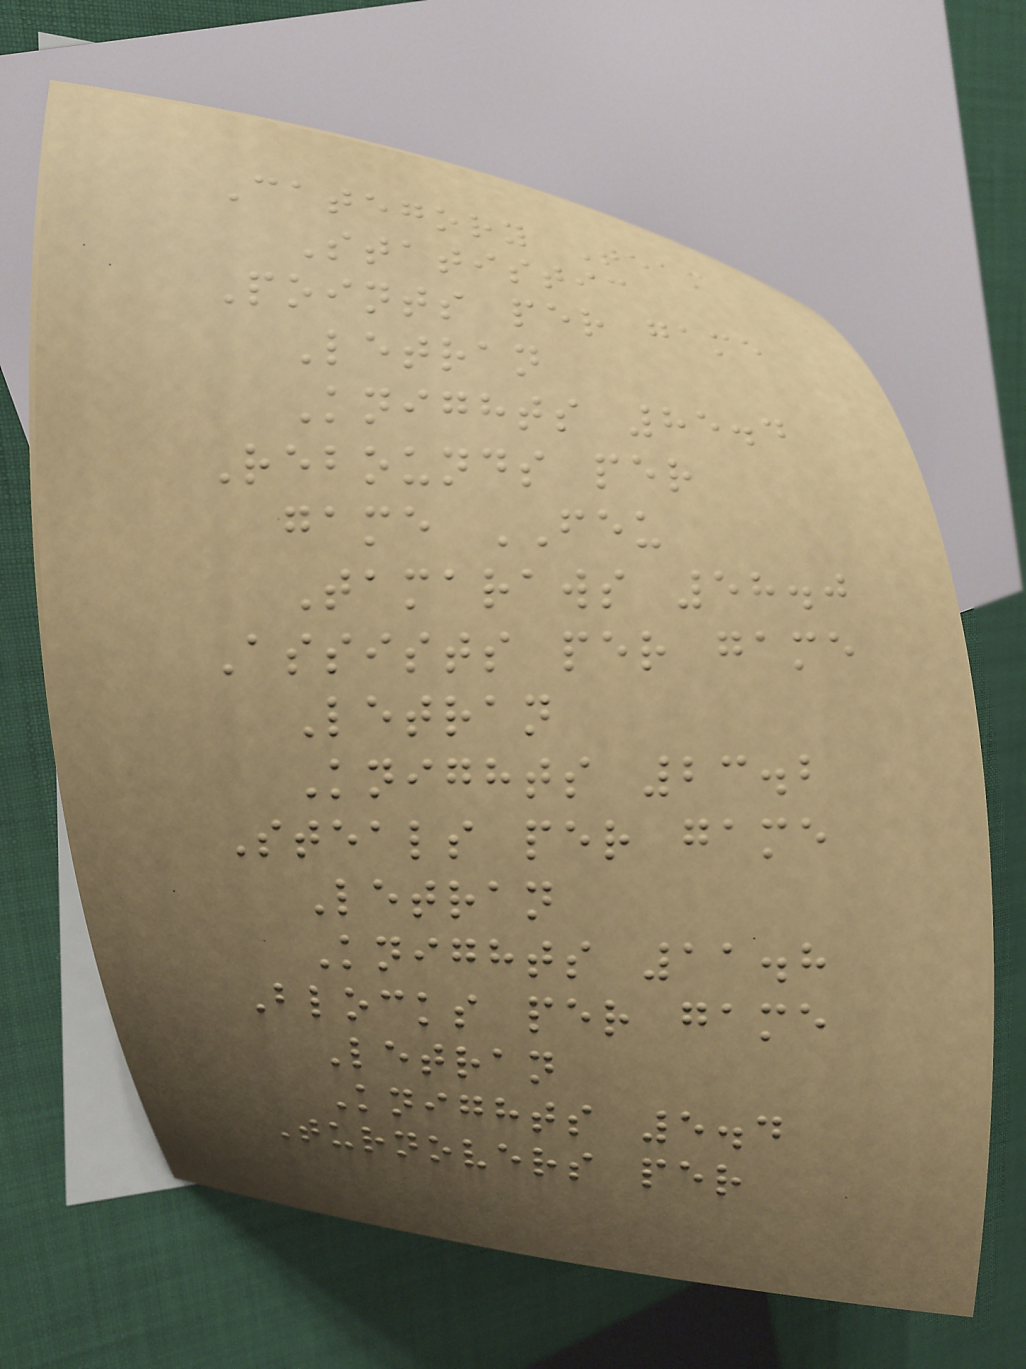Category Team
Statistic
Points per game
Letran
Knights 85.4
Rebounds per
game FEU
Tamaraws 58.0
Assists per game
Letran
Knights 23.2
Steals per game
Letran
Knights 11.8
Blocks per game
Letran
Knights 5.4
Turnovers per
